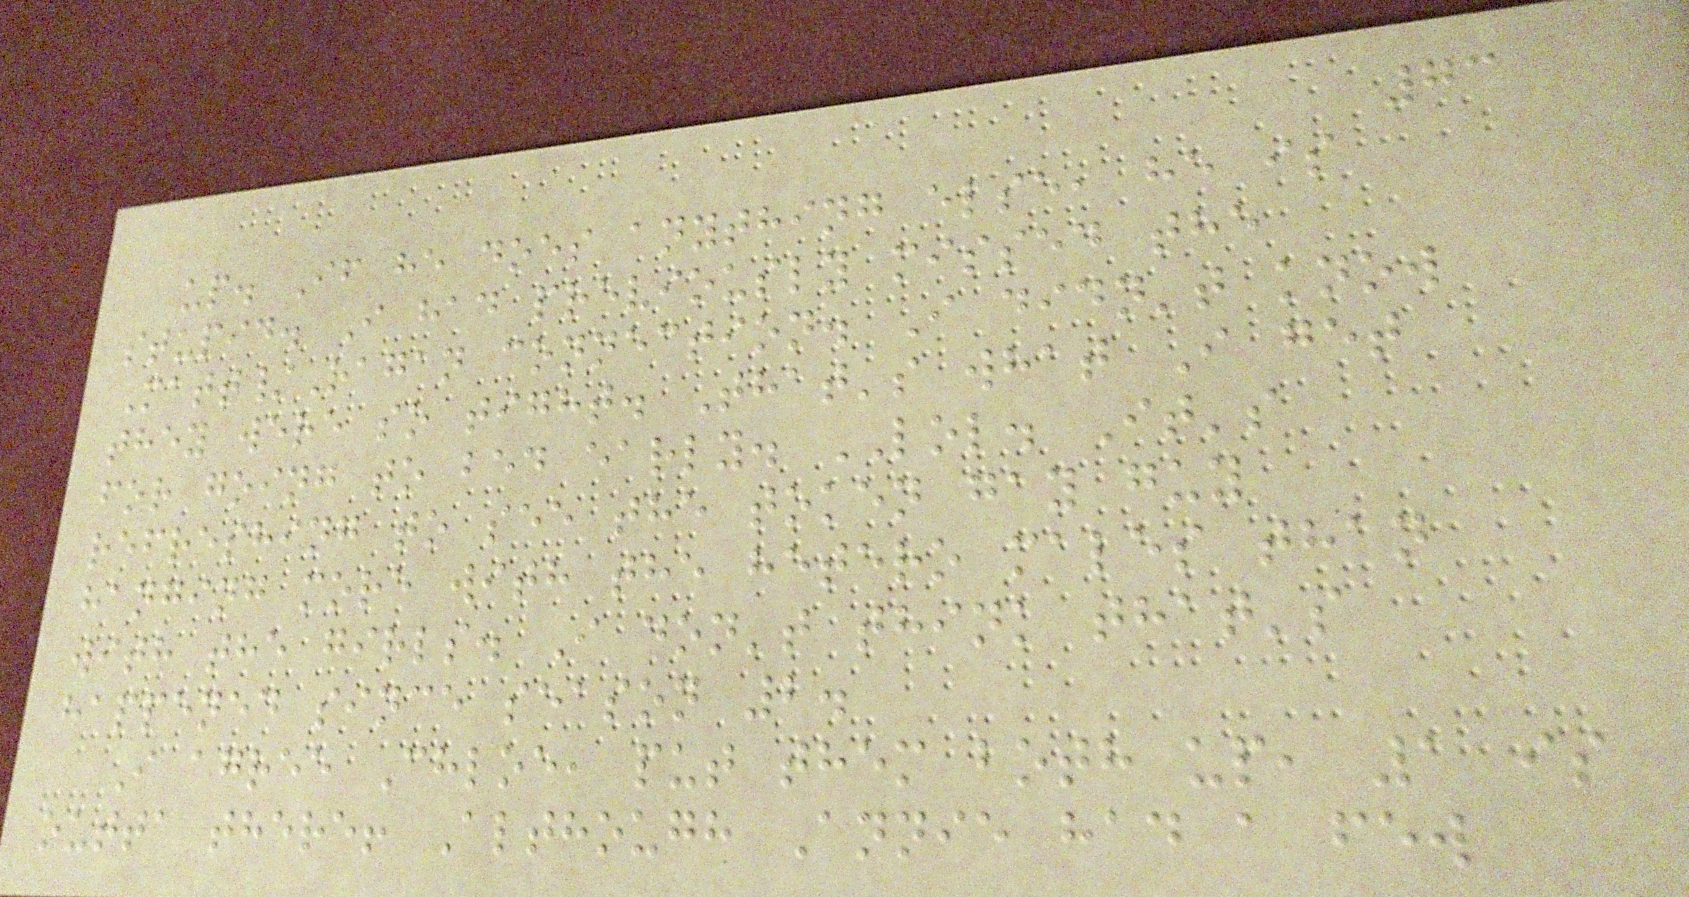73
up. If he does anything else, he is
stupid. I had previously missed the
Matt/Ragan connection. I didn't know
they were so tight. That's what I get
for going to bed early. LOL. It's
refreshing to see the token gay guy
hanging more with the hetero males than
with the girls. I don't think that's
happened since season 2.
I agree Chloe, put them both up, 1 is
outta there! Although Annie had a few
